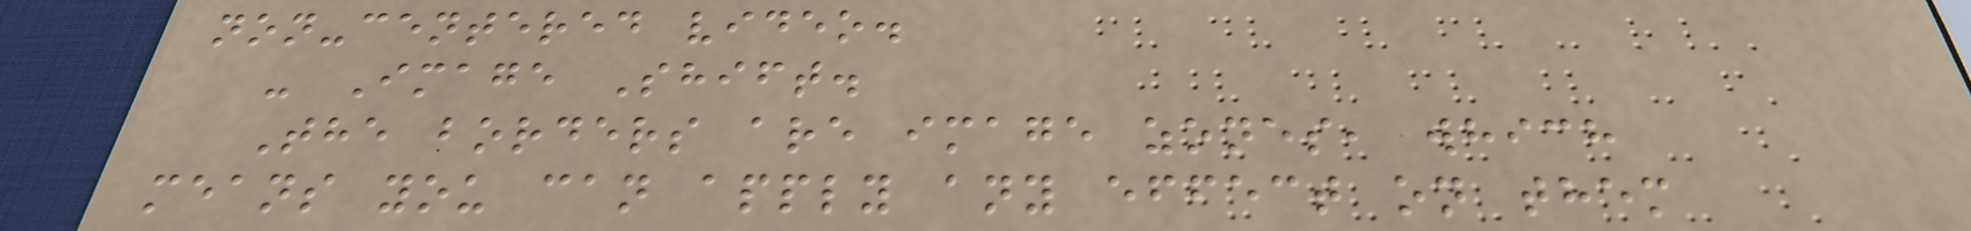non-centered video.
- Image Shift.
The borders are image zones, which
means you can apply any effect on them
